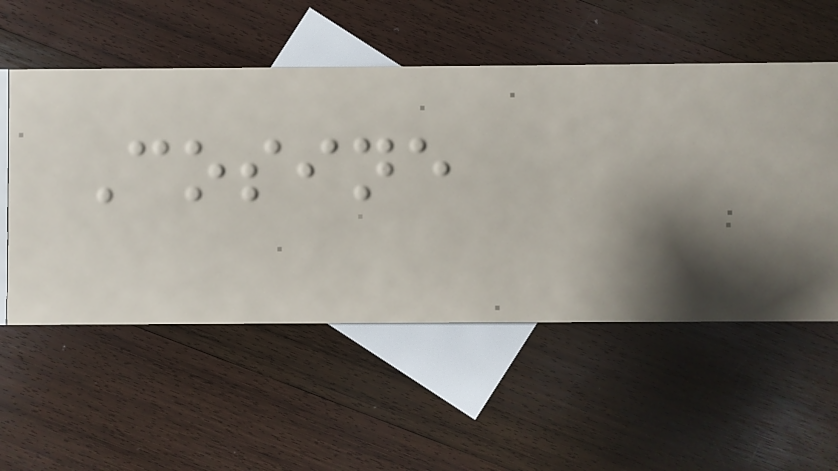Cosine
